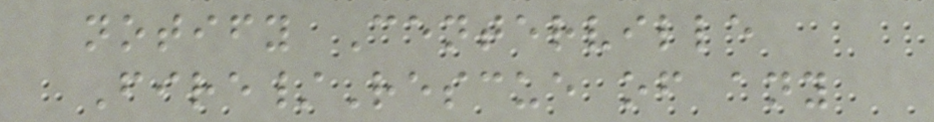notify Centerville
Fire/Rescue of any
